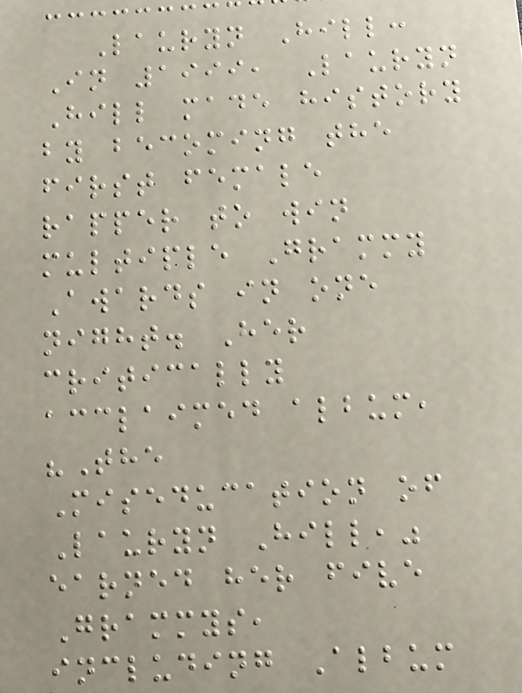Lauryn Hill:
In 1999, Lauryn
Hill made history
by becoming the
first female
rapper to win
multiple Grammy
Awards in one
night. Her
critically
acclaimed album,
"The
Miseducation of
Lauryn Hill,"
earned her five
Grammys,
including Album
